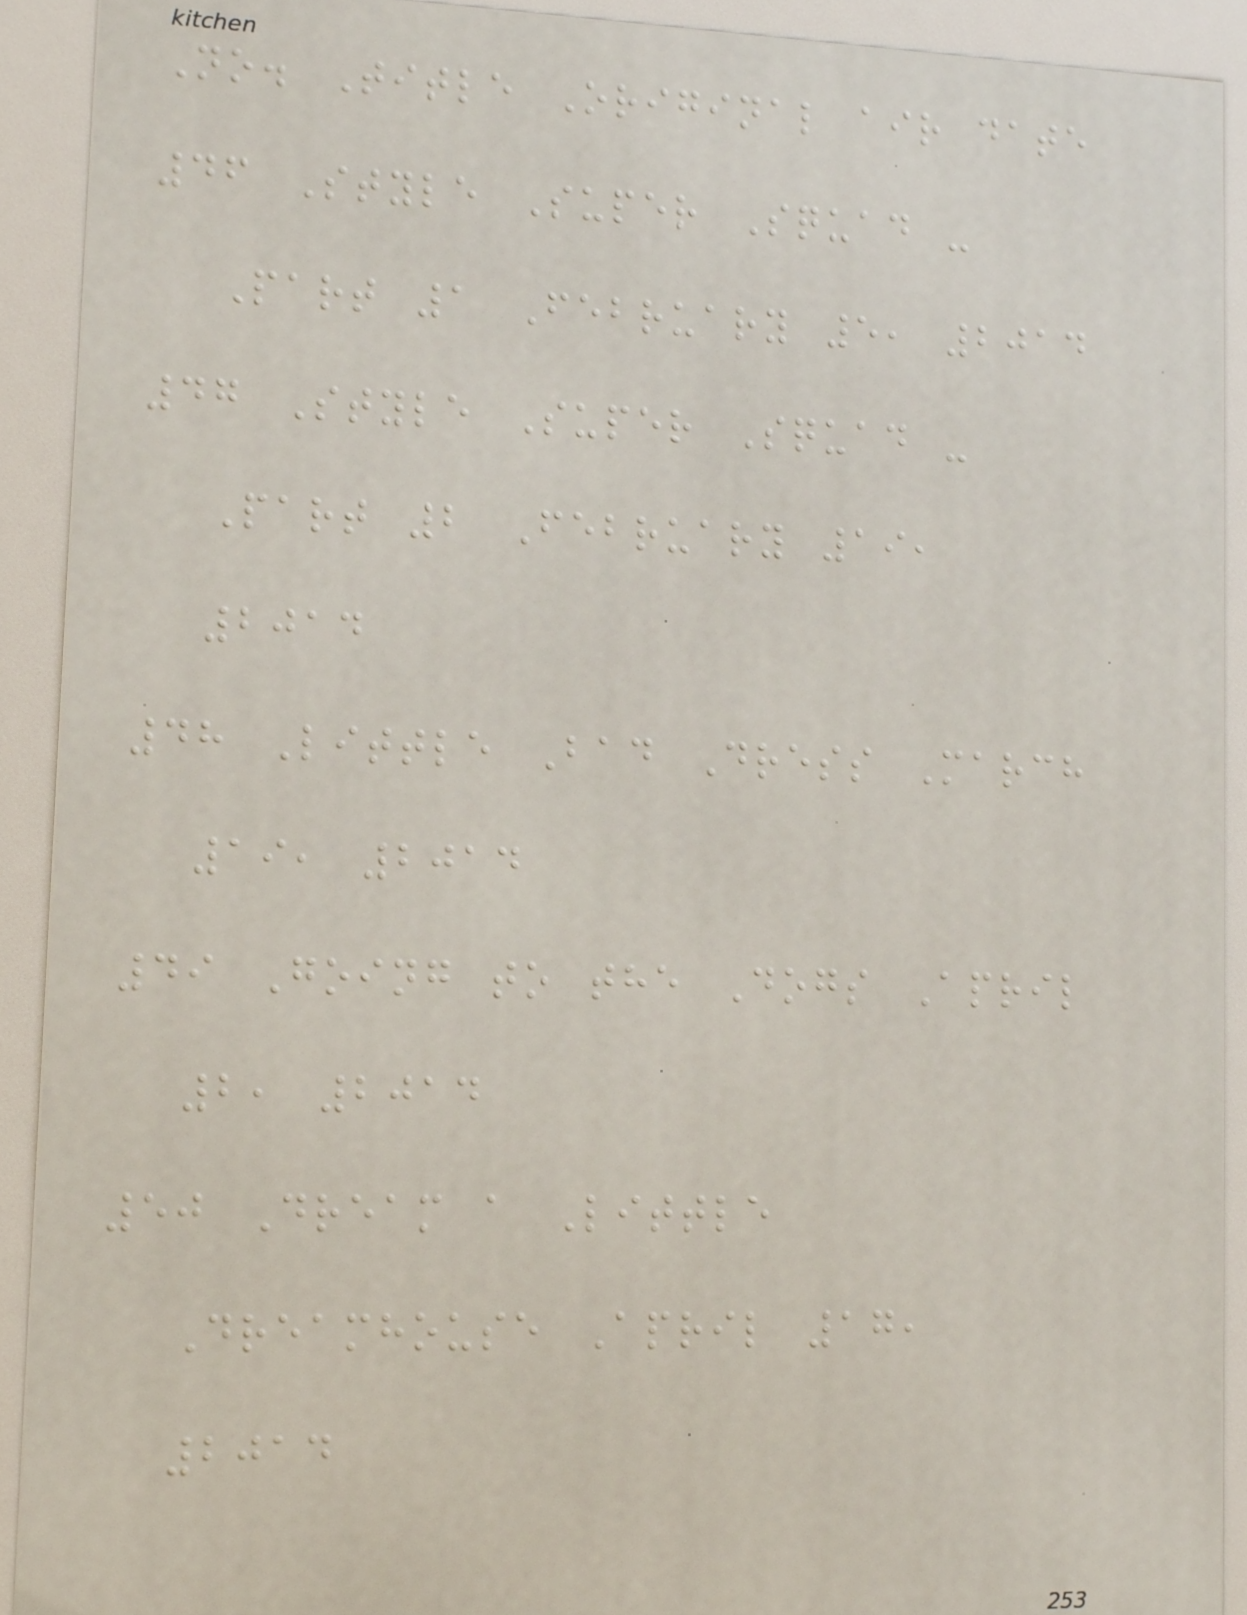No. Title Original air date
46 Style Super Squad -
Part 1 February 5, 2014
47 Style Super Squad -
Part 2 February 19,
2014
48 Little Bad Dress March
19, 2014
49 Going to the Dogs April
2, 2014
50 Dream a Little
Dreamhouse April 17,
2014
